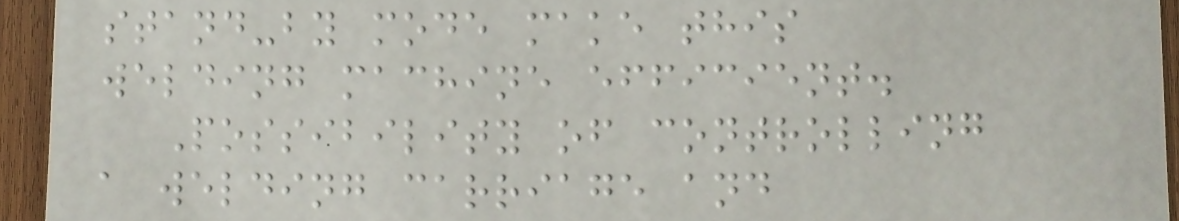stand-by mode make this
welding machine efficient.
Possibility of controlling
a welding carriage and
